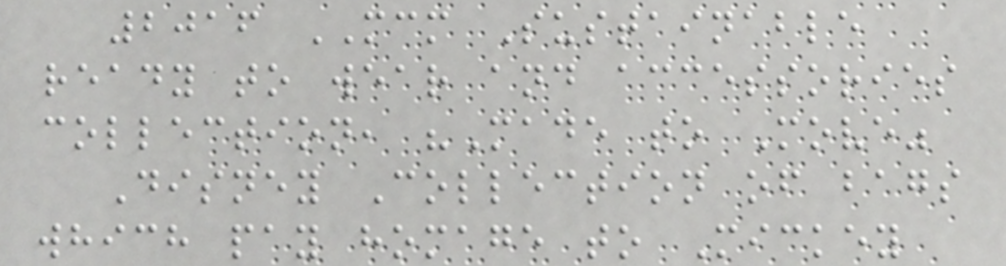2016 MCM Sustainable
ready to wear and accessories
collection, "Made to Move"
Disney Collection of bags
which pay homage to Mickey
